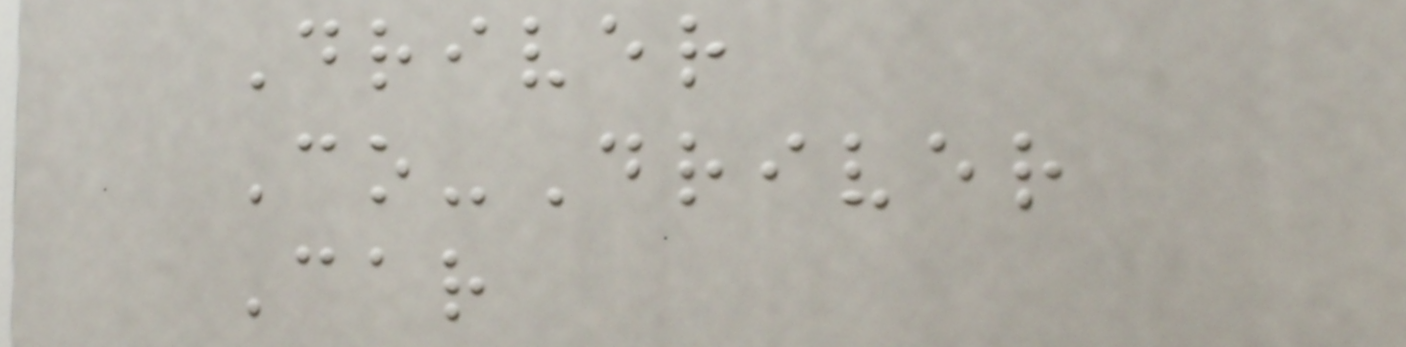Driver
Co-Driver
Car
